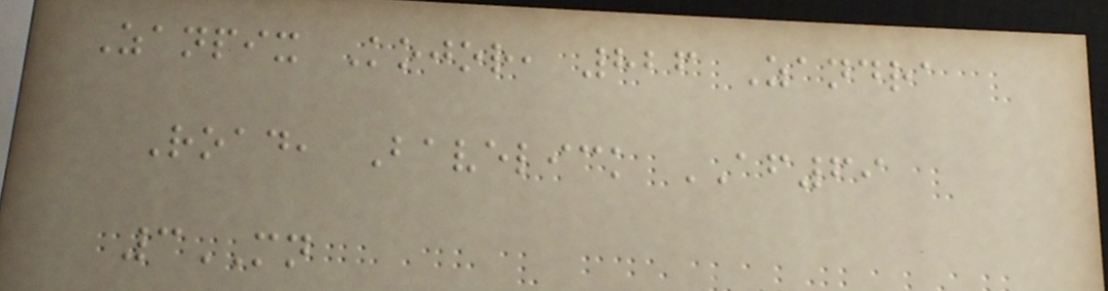Zanpix Kojor, 826 Zandra
Road, Bavelick AF69
3MN
